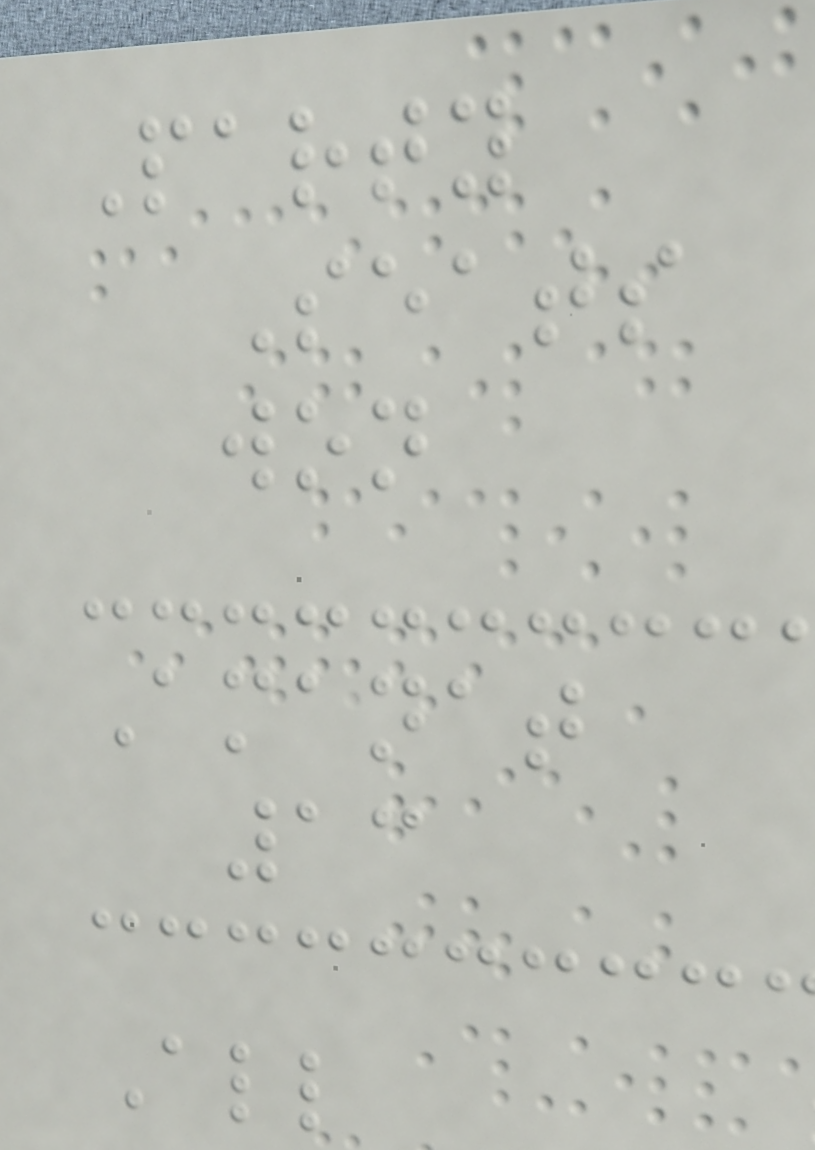Party
Seats
won
Amanat
13
All
